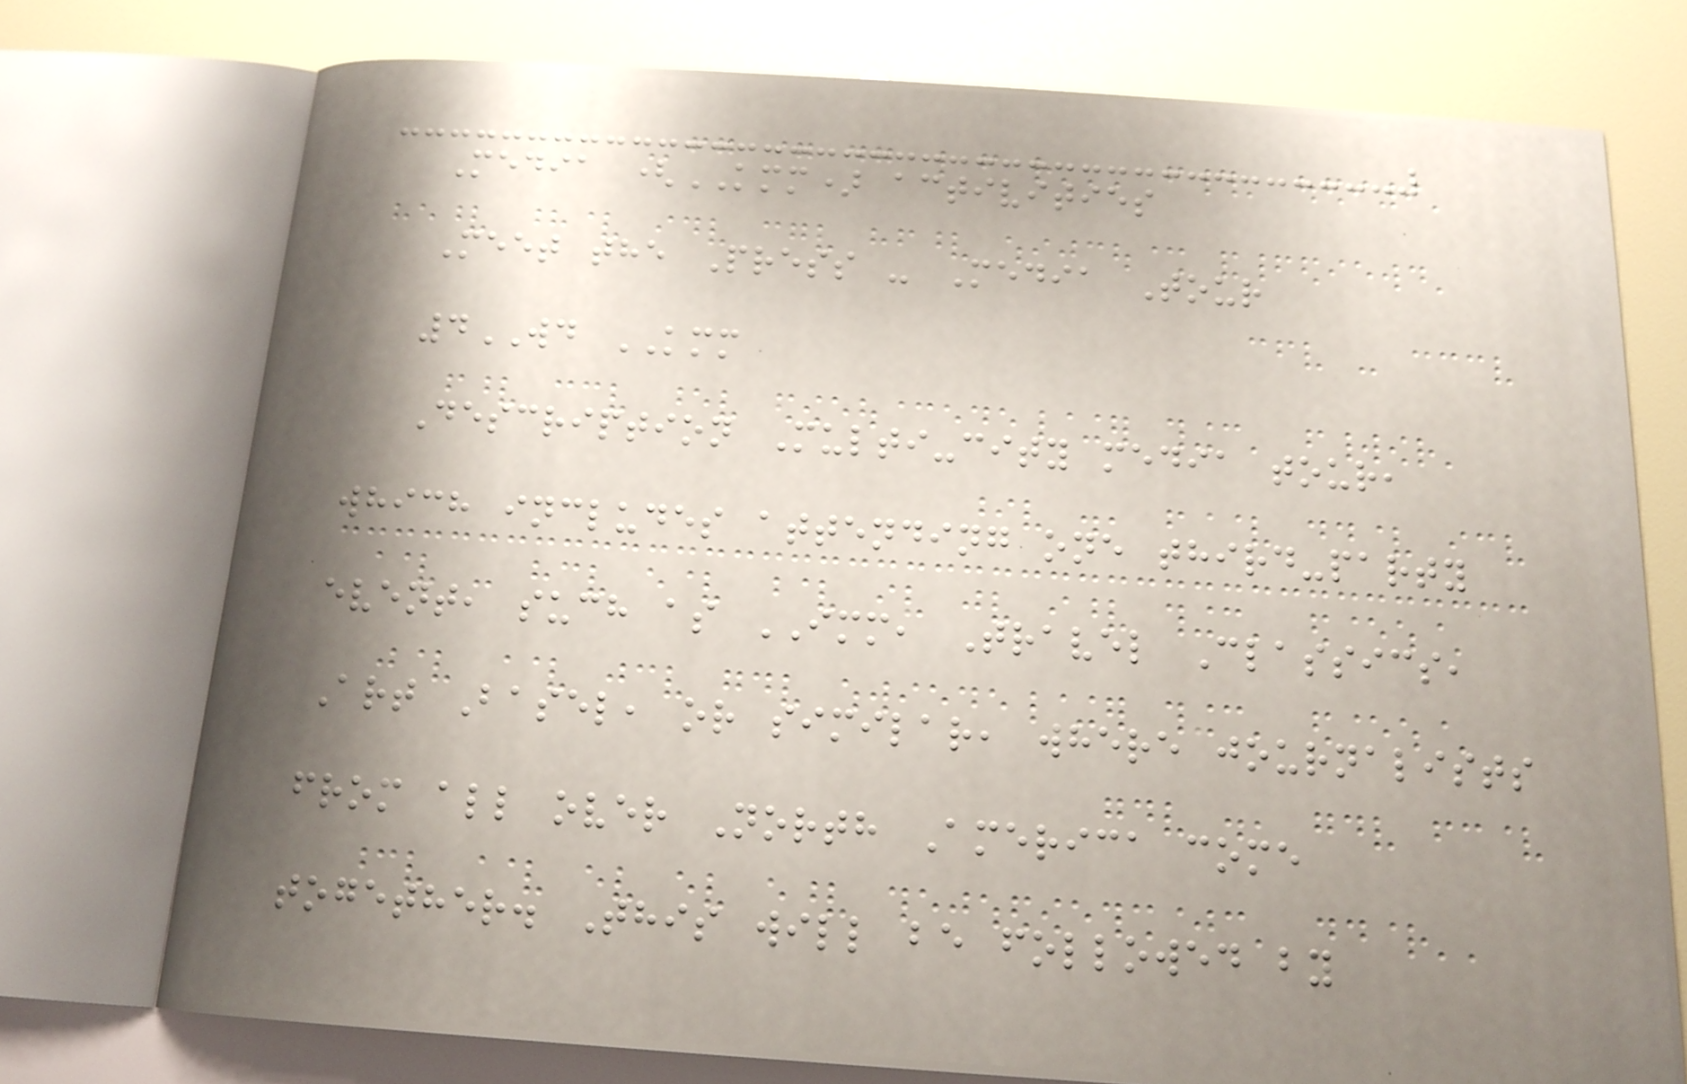Media (KMM) activities
Meet the Press - Media Tour
4WD KMM
Description Multi-city media tour,
which includes attending one third-party
event, such as IMM, Travel Classics,
Art Basel, or similar, where journalists
from all over North America come
together. This will be followed by
